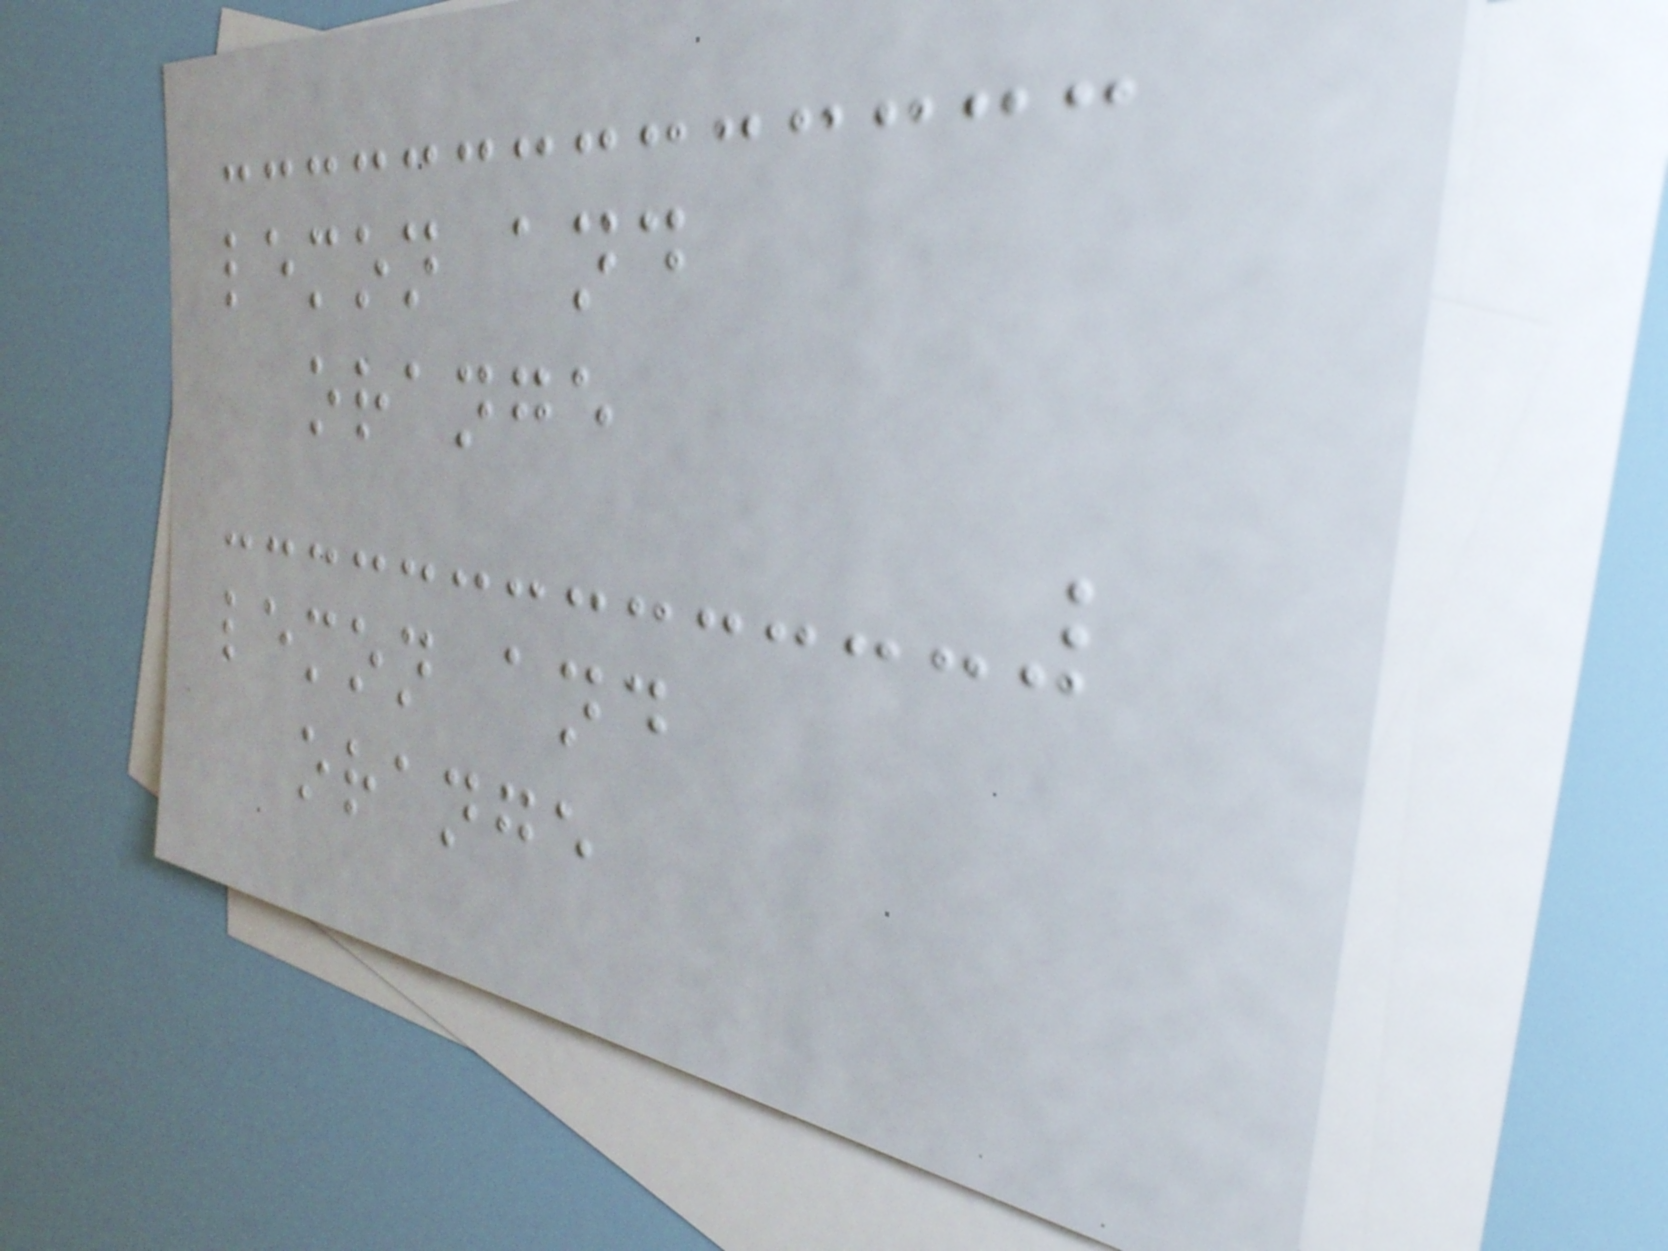lemon and
orange
lemon and
orange
